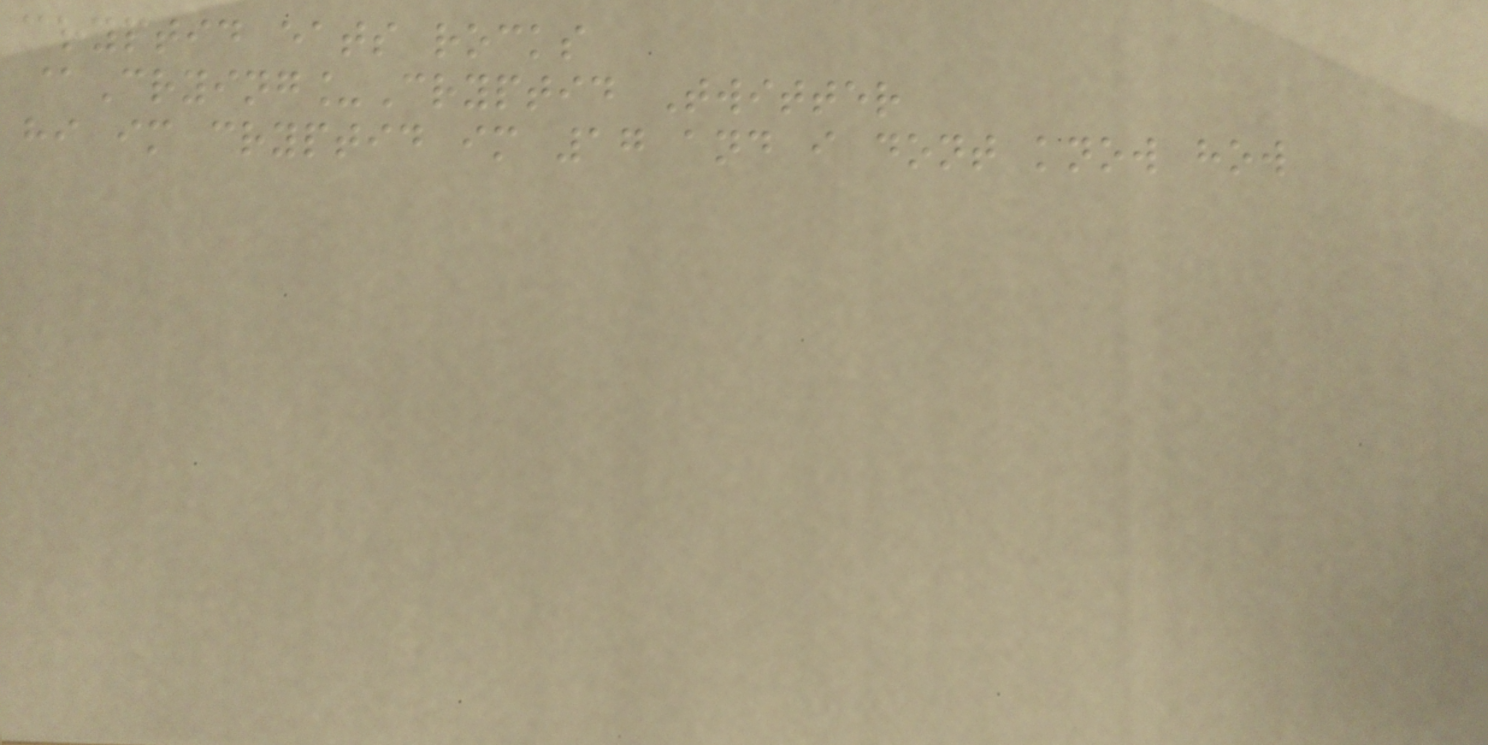cryptid eats rocks
@Crying_Cryptid Twitter
hi im cryptid im 17 and i dont know how
